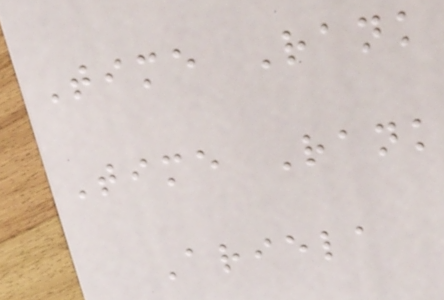Time Rank
Time Rank
Ariela
